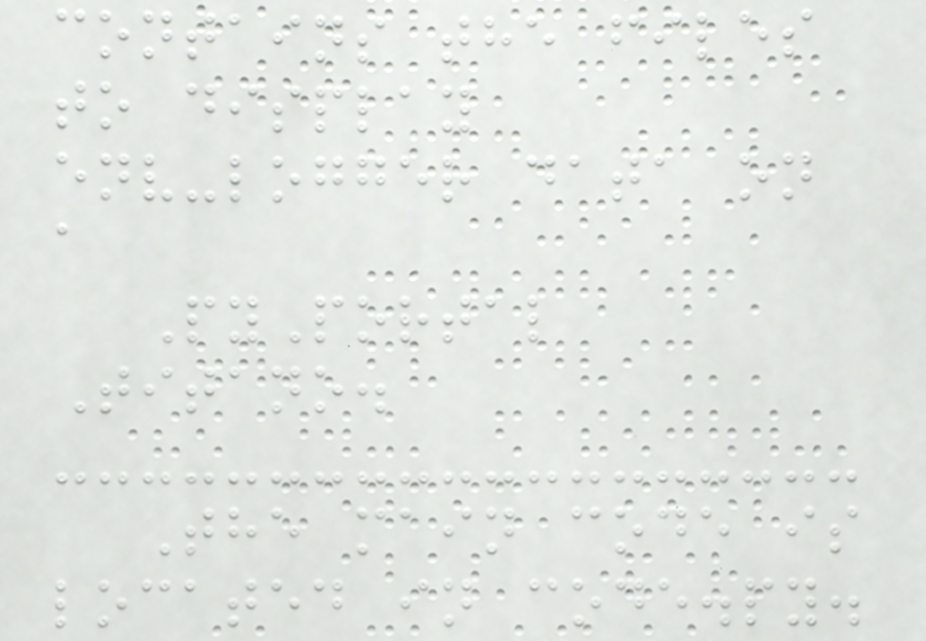contains the files
to display
env-logger data on
a
PyPortal
Titano.
The main code is
located in code.py.
